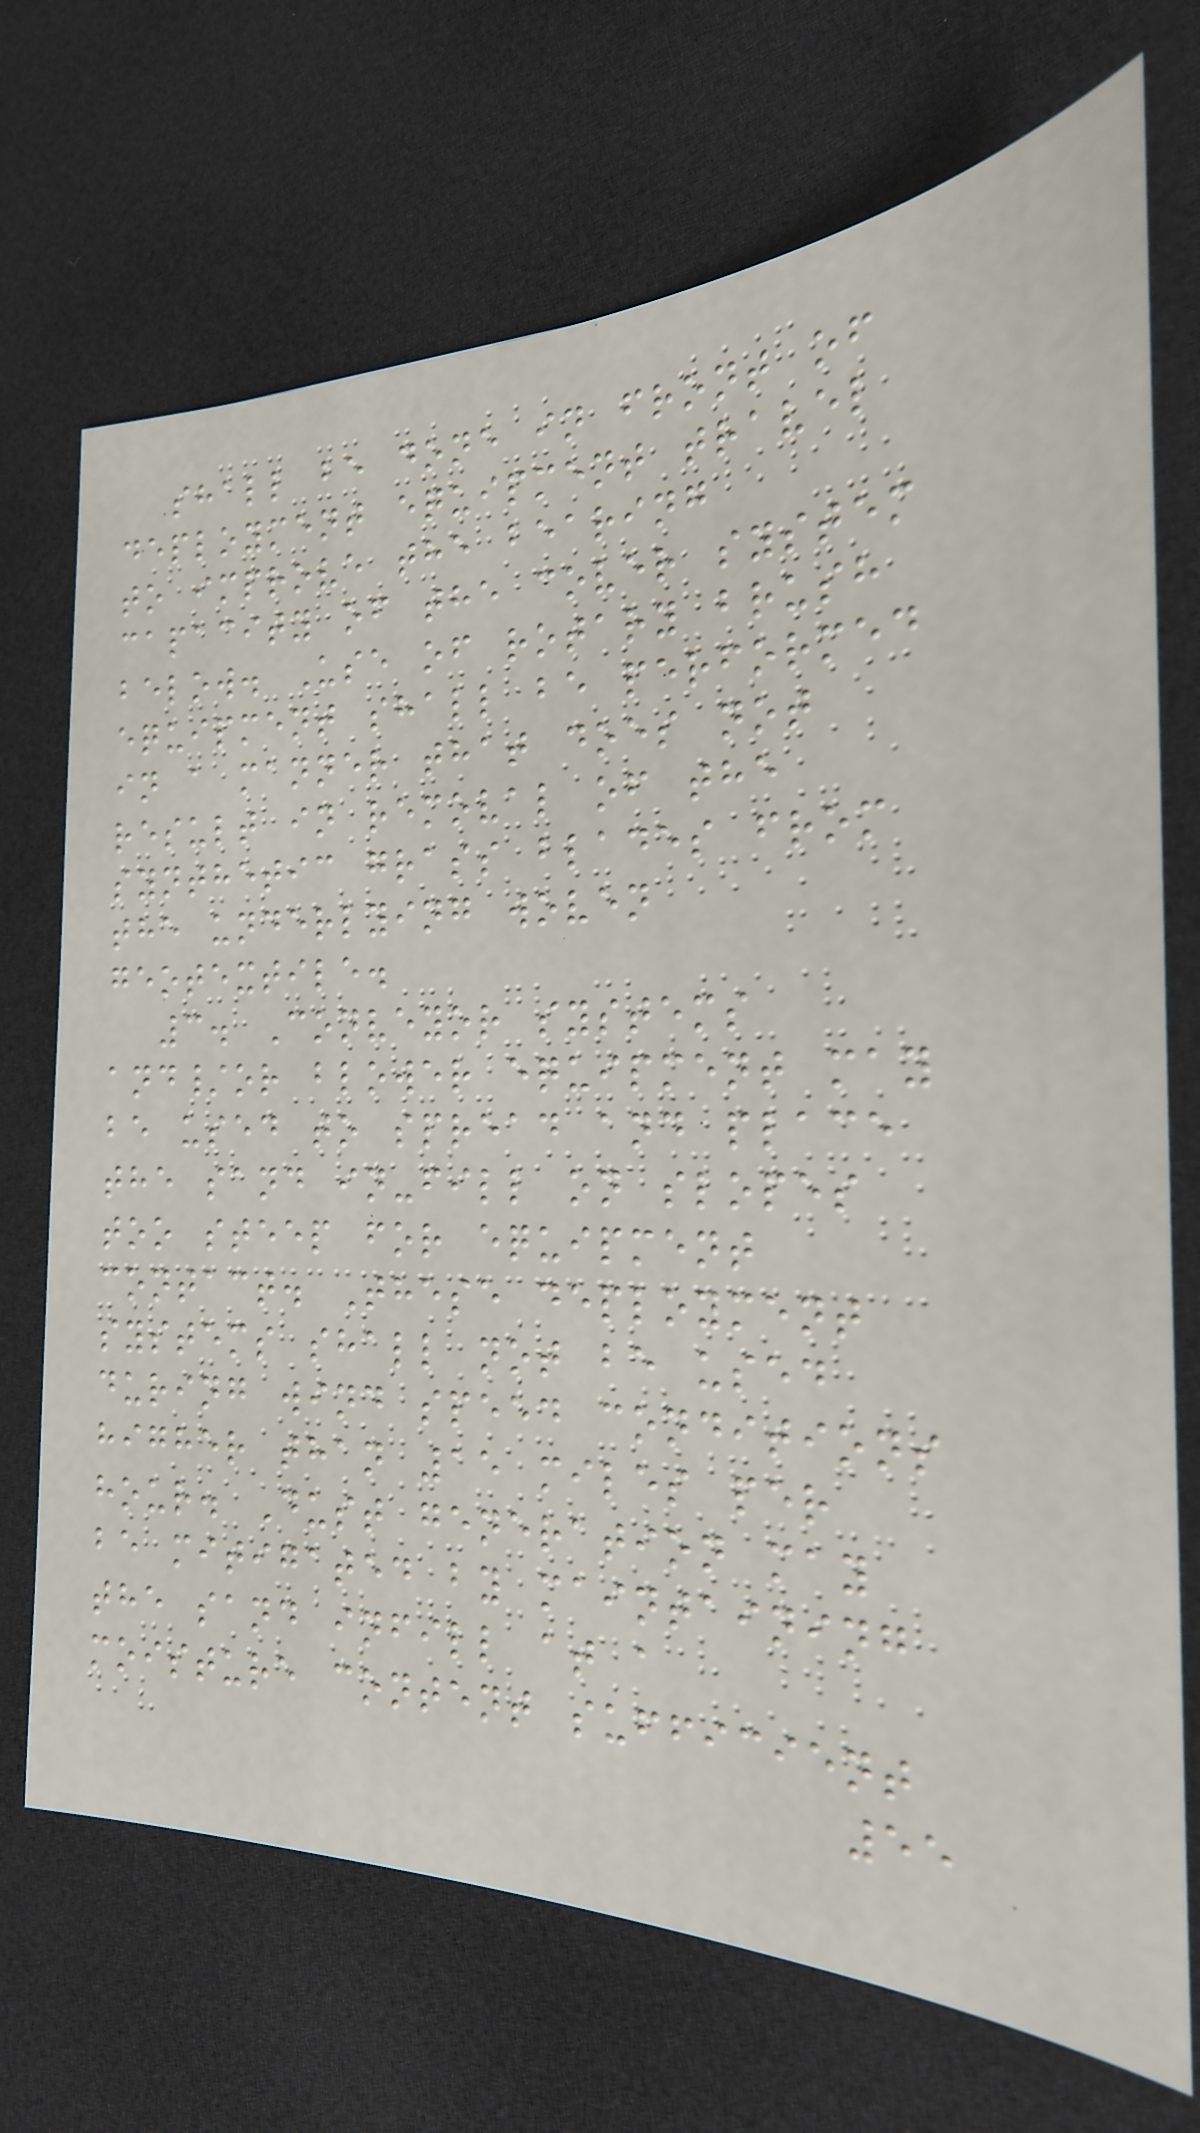shall be done in front of
deployment equipment travel
to improve the bearing
capacity of the cover system
below. Use of rotary brush
equipment shall be performed
in a manner that does not
result in removal of the
synthetic grass blades from
the underlying woven
geotextile.
3. Conveyor systems
and/or blower equipment may
be used to spread and place
the sand in-fill on slopes
too steep for equipment
contact. These deployment
systems shall not be used
during wind speed conditions
higher than 15 miles per
hour. Dust generation may
be mitigated by maintaining
the sand infill at a
moisture content sufficient
55
